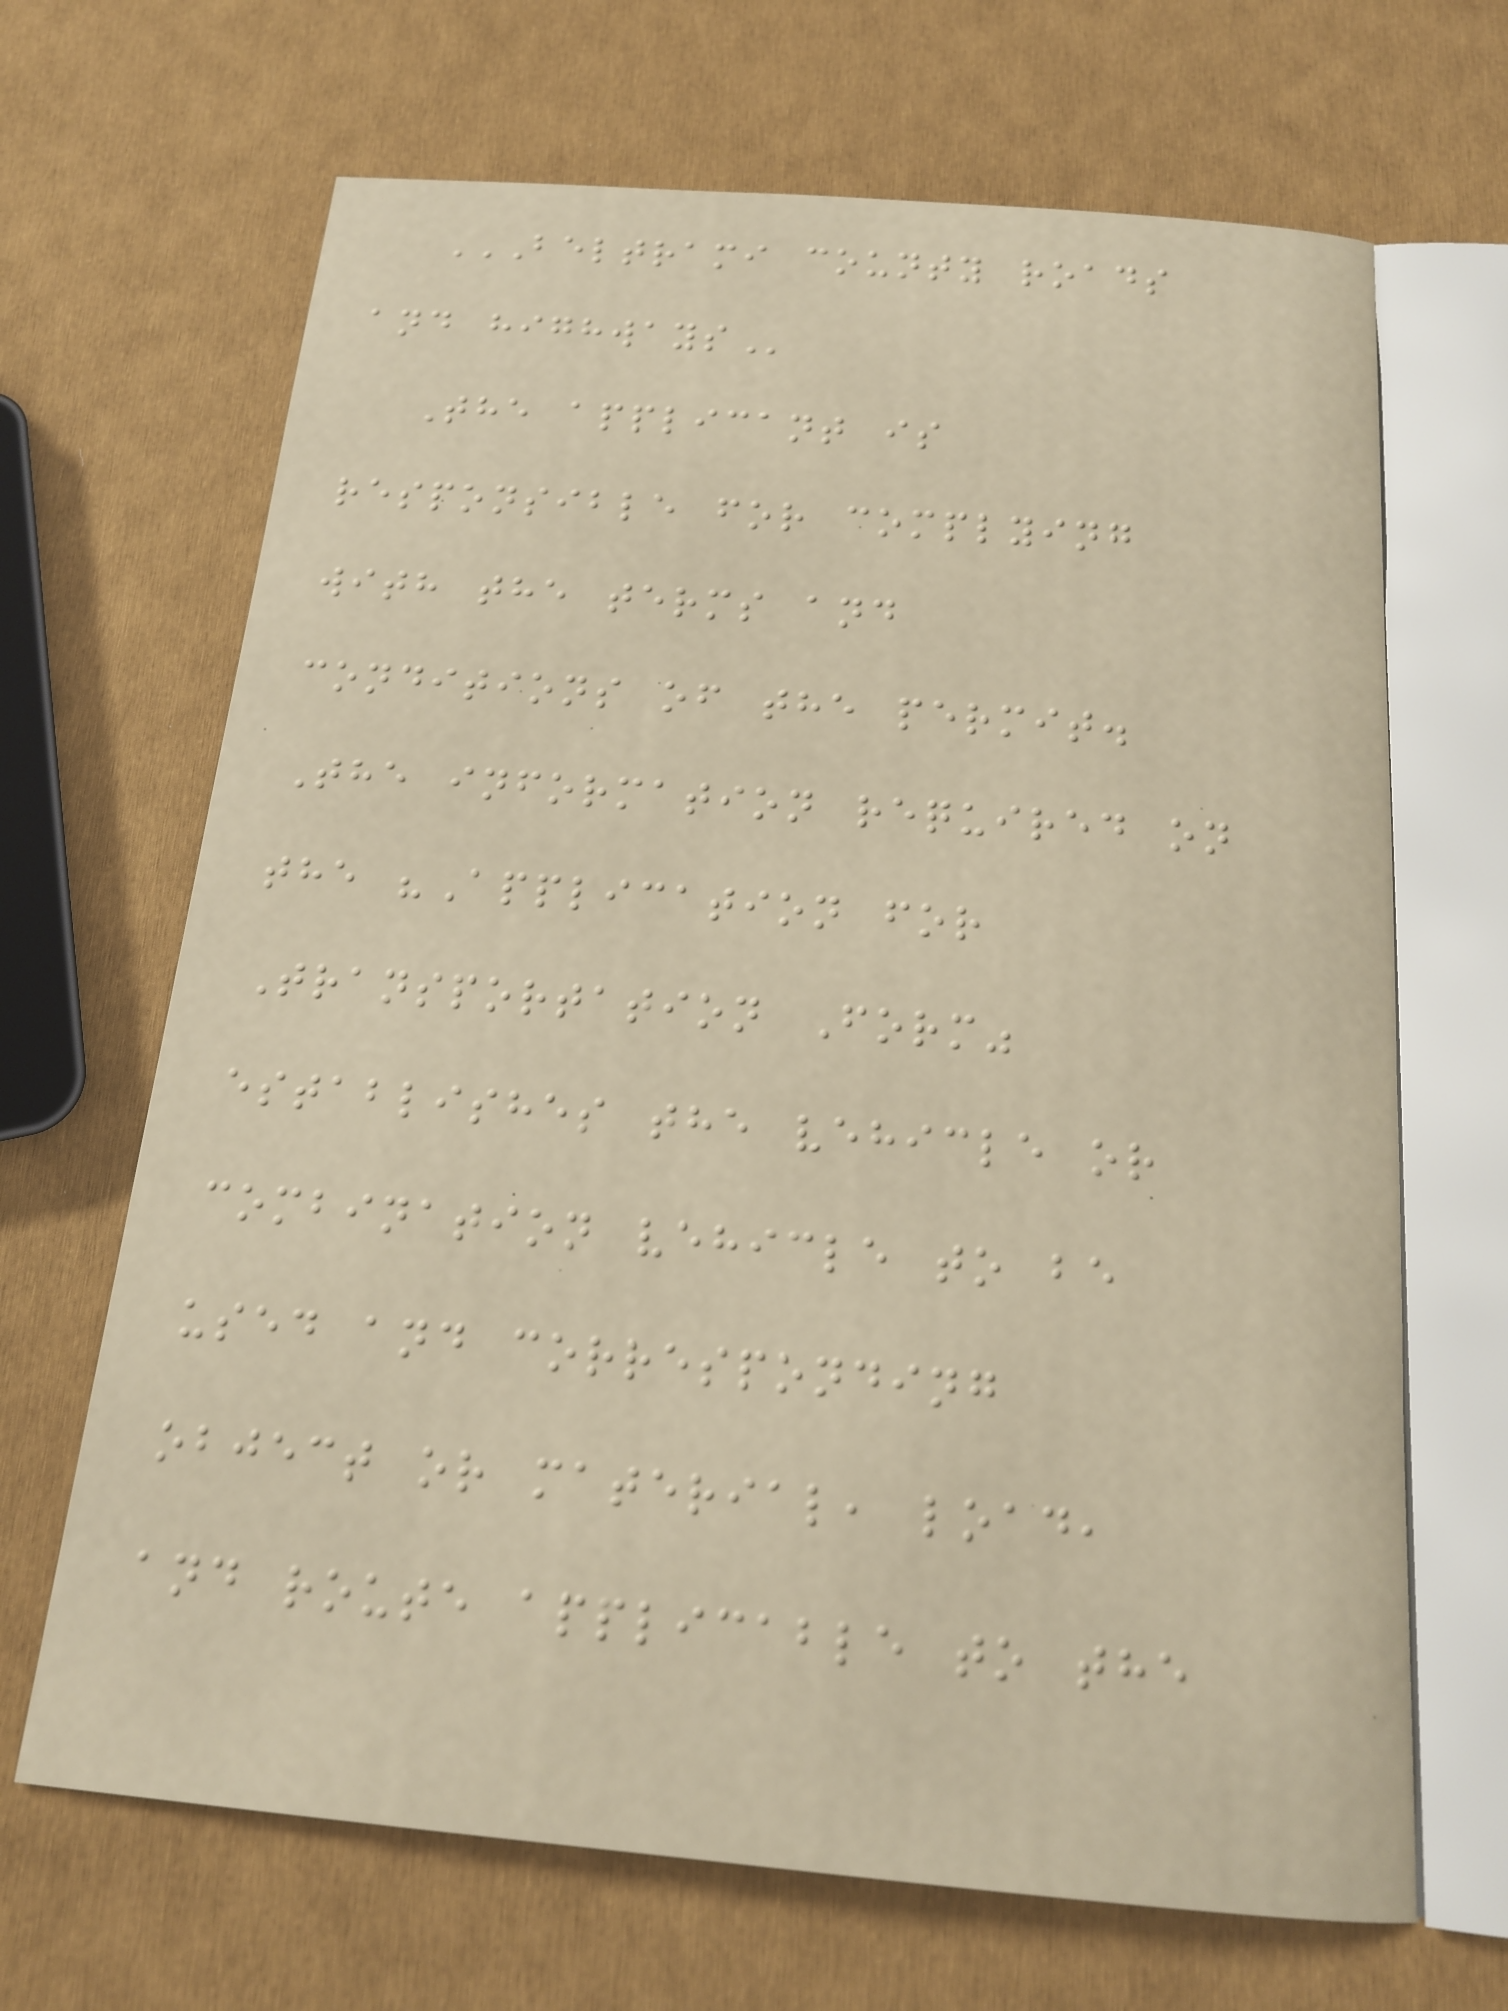BELTRAMI COUNTY ROADS
AND HIGHWAYS
The applicant is
responsible for complying
with the terms and
conditions of the permit.
The information required on
the "Application for
Transportation Form"
establishes the vehicle or
combination vehicle to be
used and corresponding
object or material, load,
and route applicable to the
